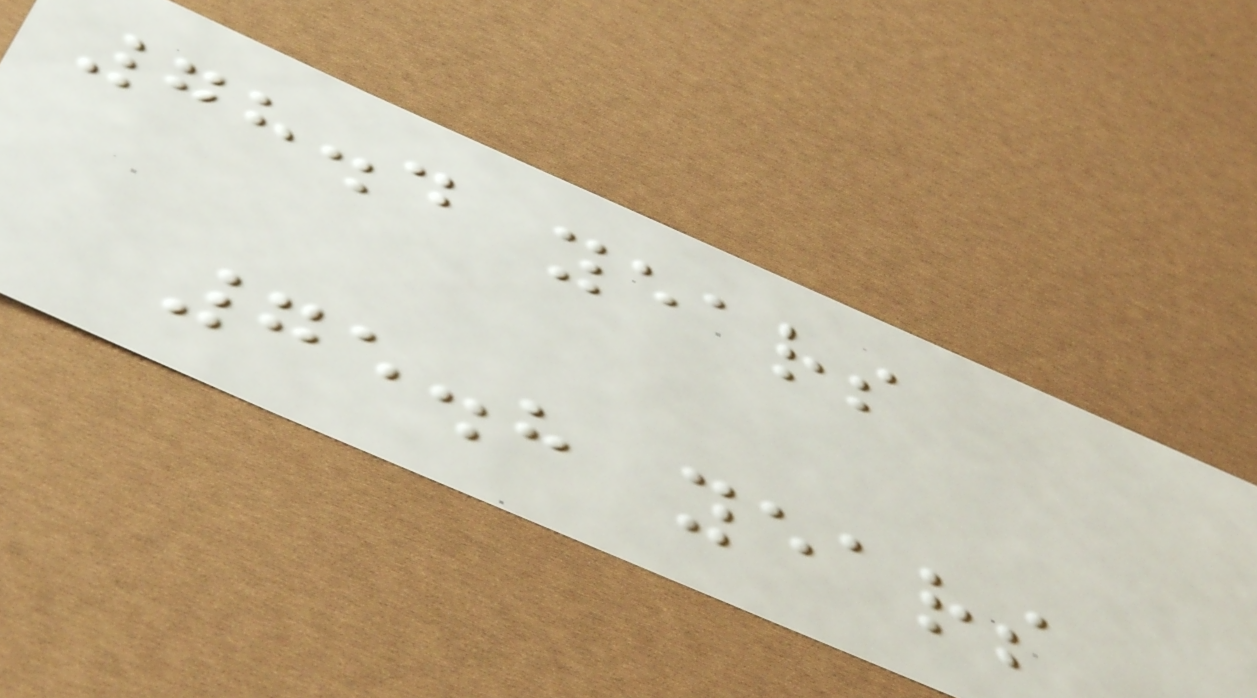78.4 years
75.8 years
